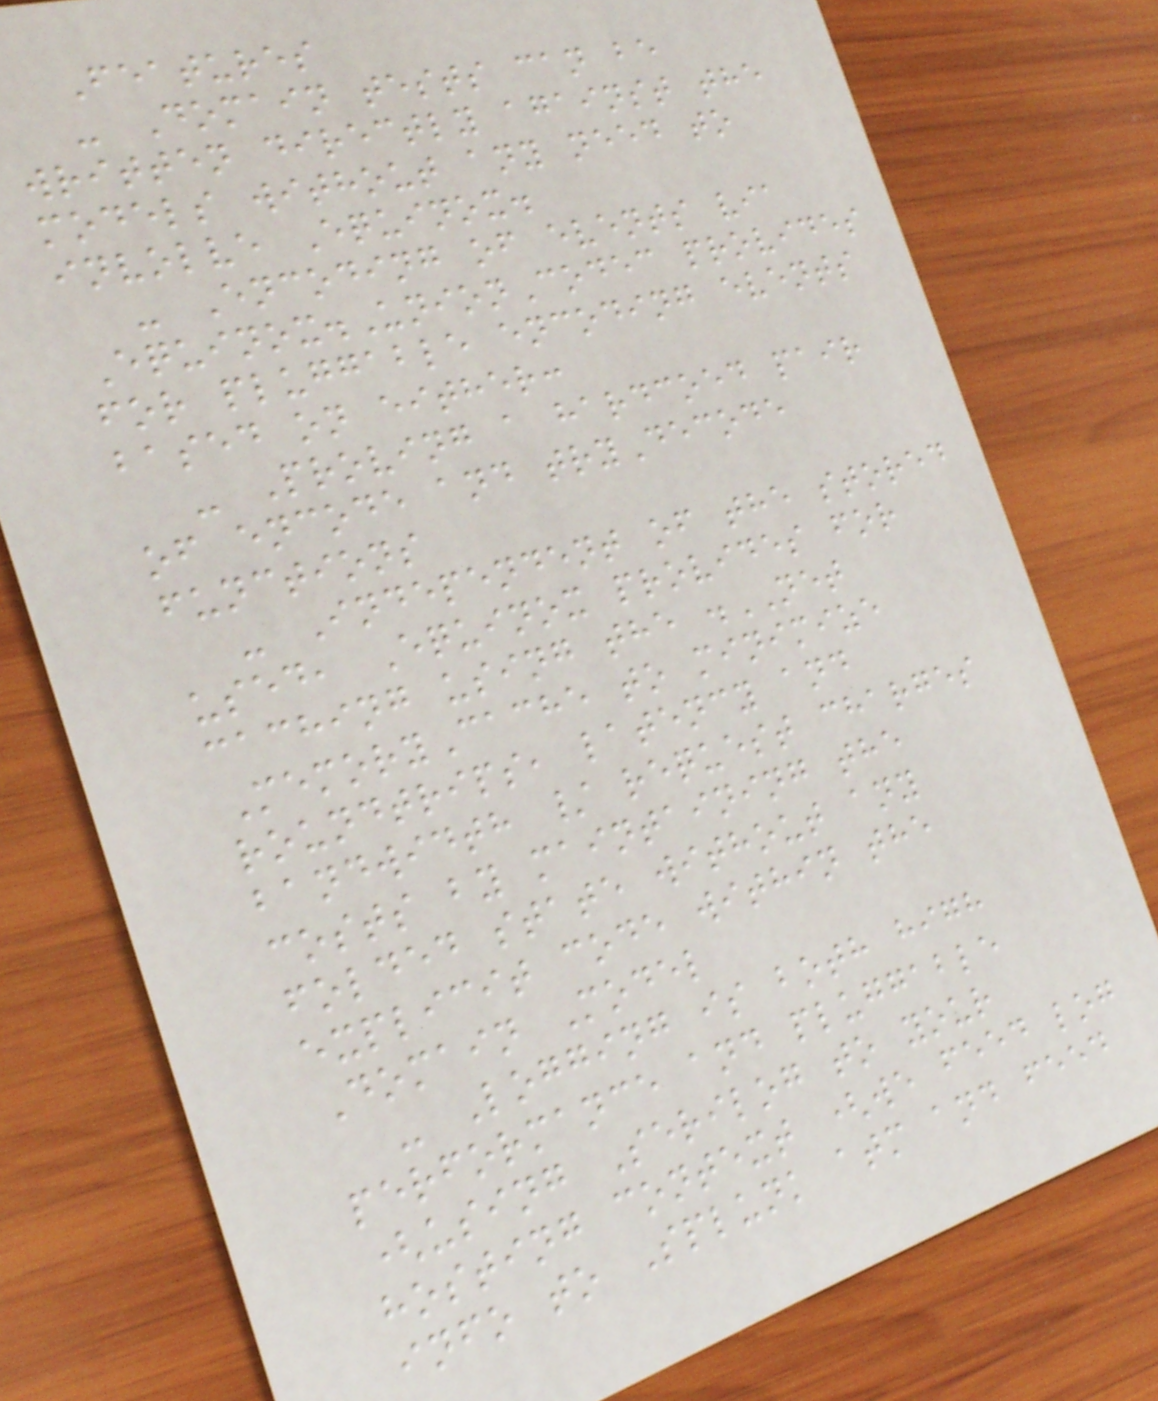Features
- Domain tests can be
written directly against the
models without any need to
involve Equinox.
- Encoding of events via
Equinox.UnionCodec provides
for pluggable encoding events
based on either:
- Proving a hardcoed pair
of encode and tryDecode
functions
- Independent of the stored
used, Equinox provides for
caching using the .NET
MemoryCache to minimize
roundtrips, latency and
bandwidth / request charges
costs by maintaining the
folded state without any
explicit code within the
Domain Model
- Logging is both high
performance and pluggable
(using Serilog to your
hosting context (we feed log
info to Splunk atm and feed
